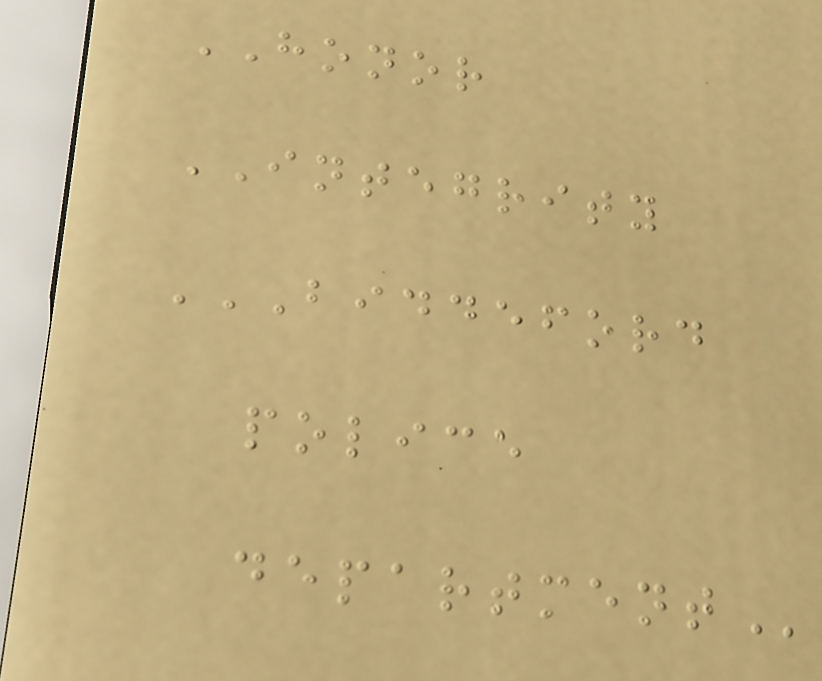HONOR
INTEGRITY
BIDDEFORD
POLICE
DEPARTMENT
